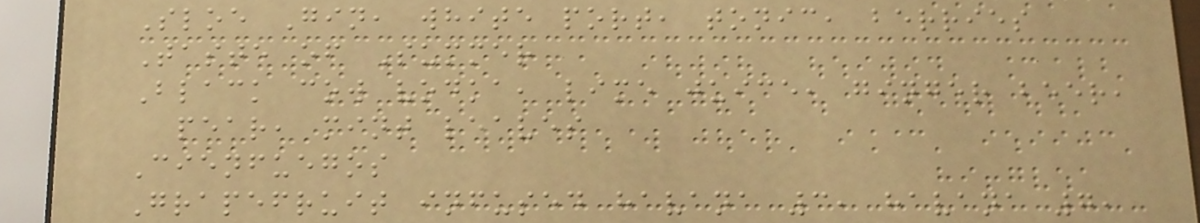Sloe Gin, white port, tonic, berries
Taste of Summer
Black cow vodka, lime juice, ginger beer,
pear, mint leaves
Cienfuegos
Grapefruit infused havana 3, havana 7,
